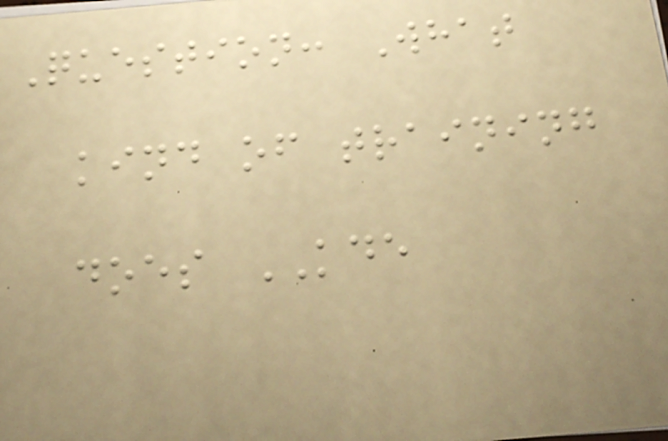Question: What
kind of training
does KDE
